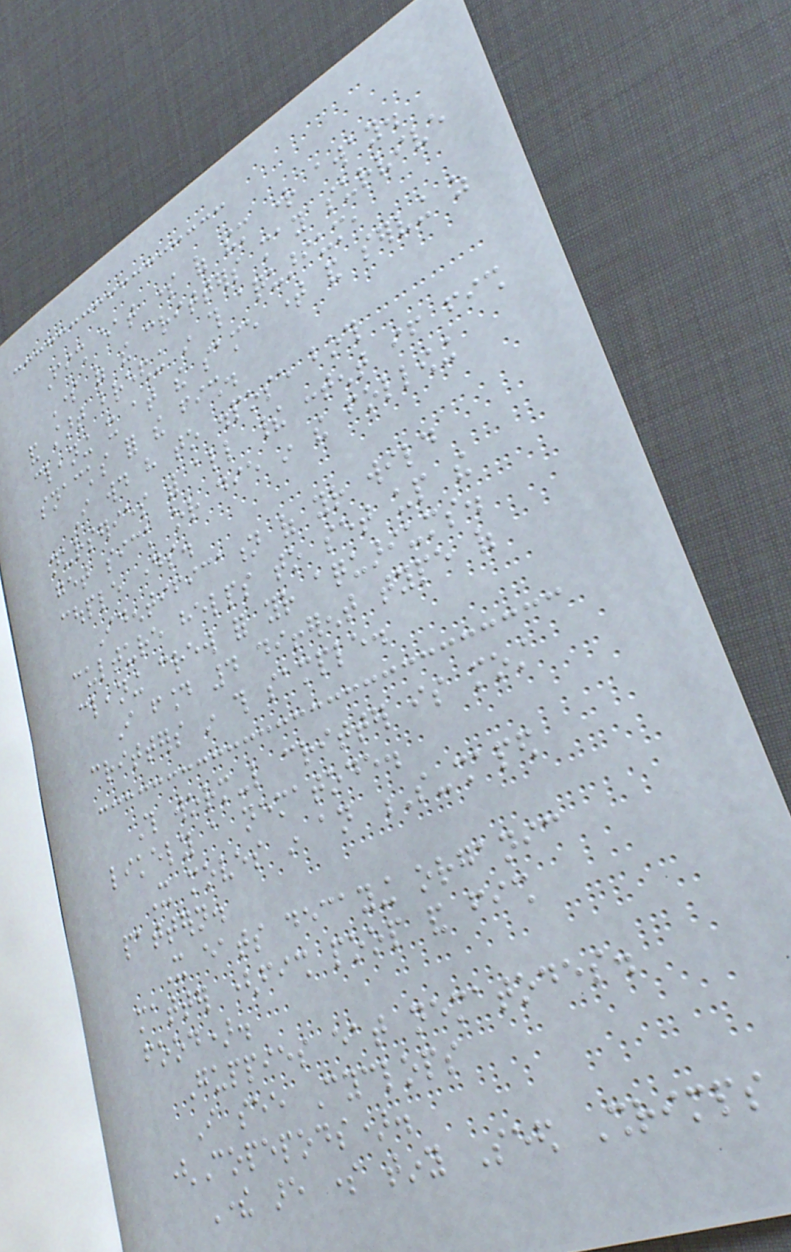Fish eat some of them right away.
Some of the critters may survive
and start breeding in this aquarium,
cleaning it at the same time and serving as
snacks for the fish.
I would have to dispose both
nurseries with all their content if fish
get sick or die in the following
couple days.
Identification of your wild
culture helps to set up the
cleaning crew for your aquariums.
I found 4 different type of
critters in this sample.
This worm-like critter is most
likely a nematode.
It moves in an S-shaped
pattern.
It eats decaying organic
matter (fish poop and fish
food).
Guppies eat nematodes.
I see Cyclops
(Copepods).
There are some tiny Seed Shrimps
